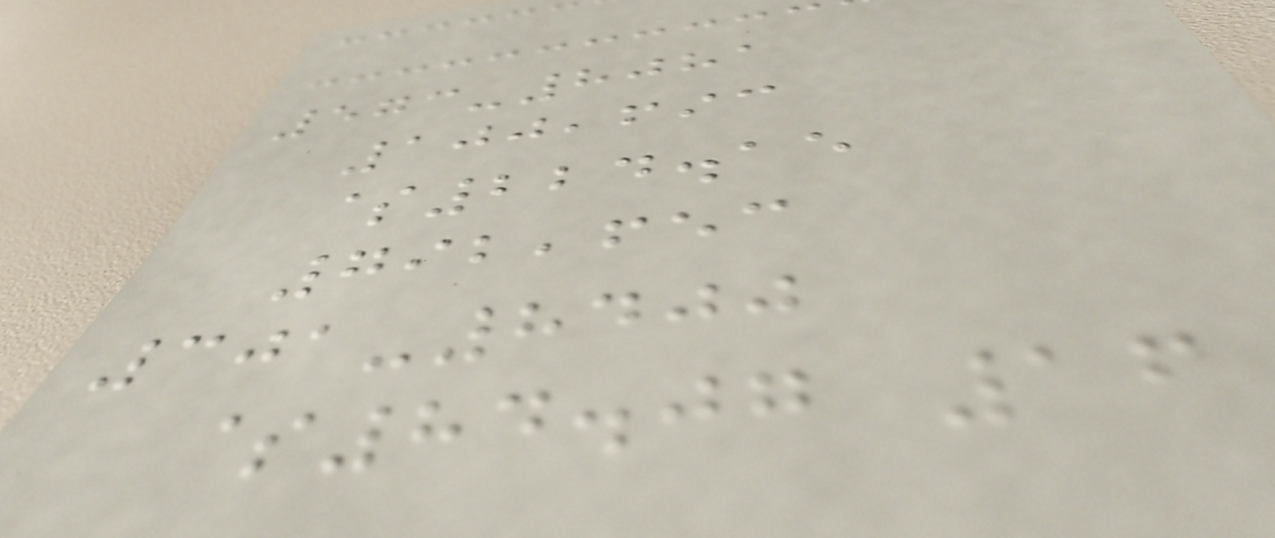573-8081
100,693
$224.15
792,653
301-8400
$84.07 16
